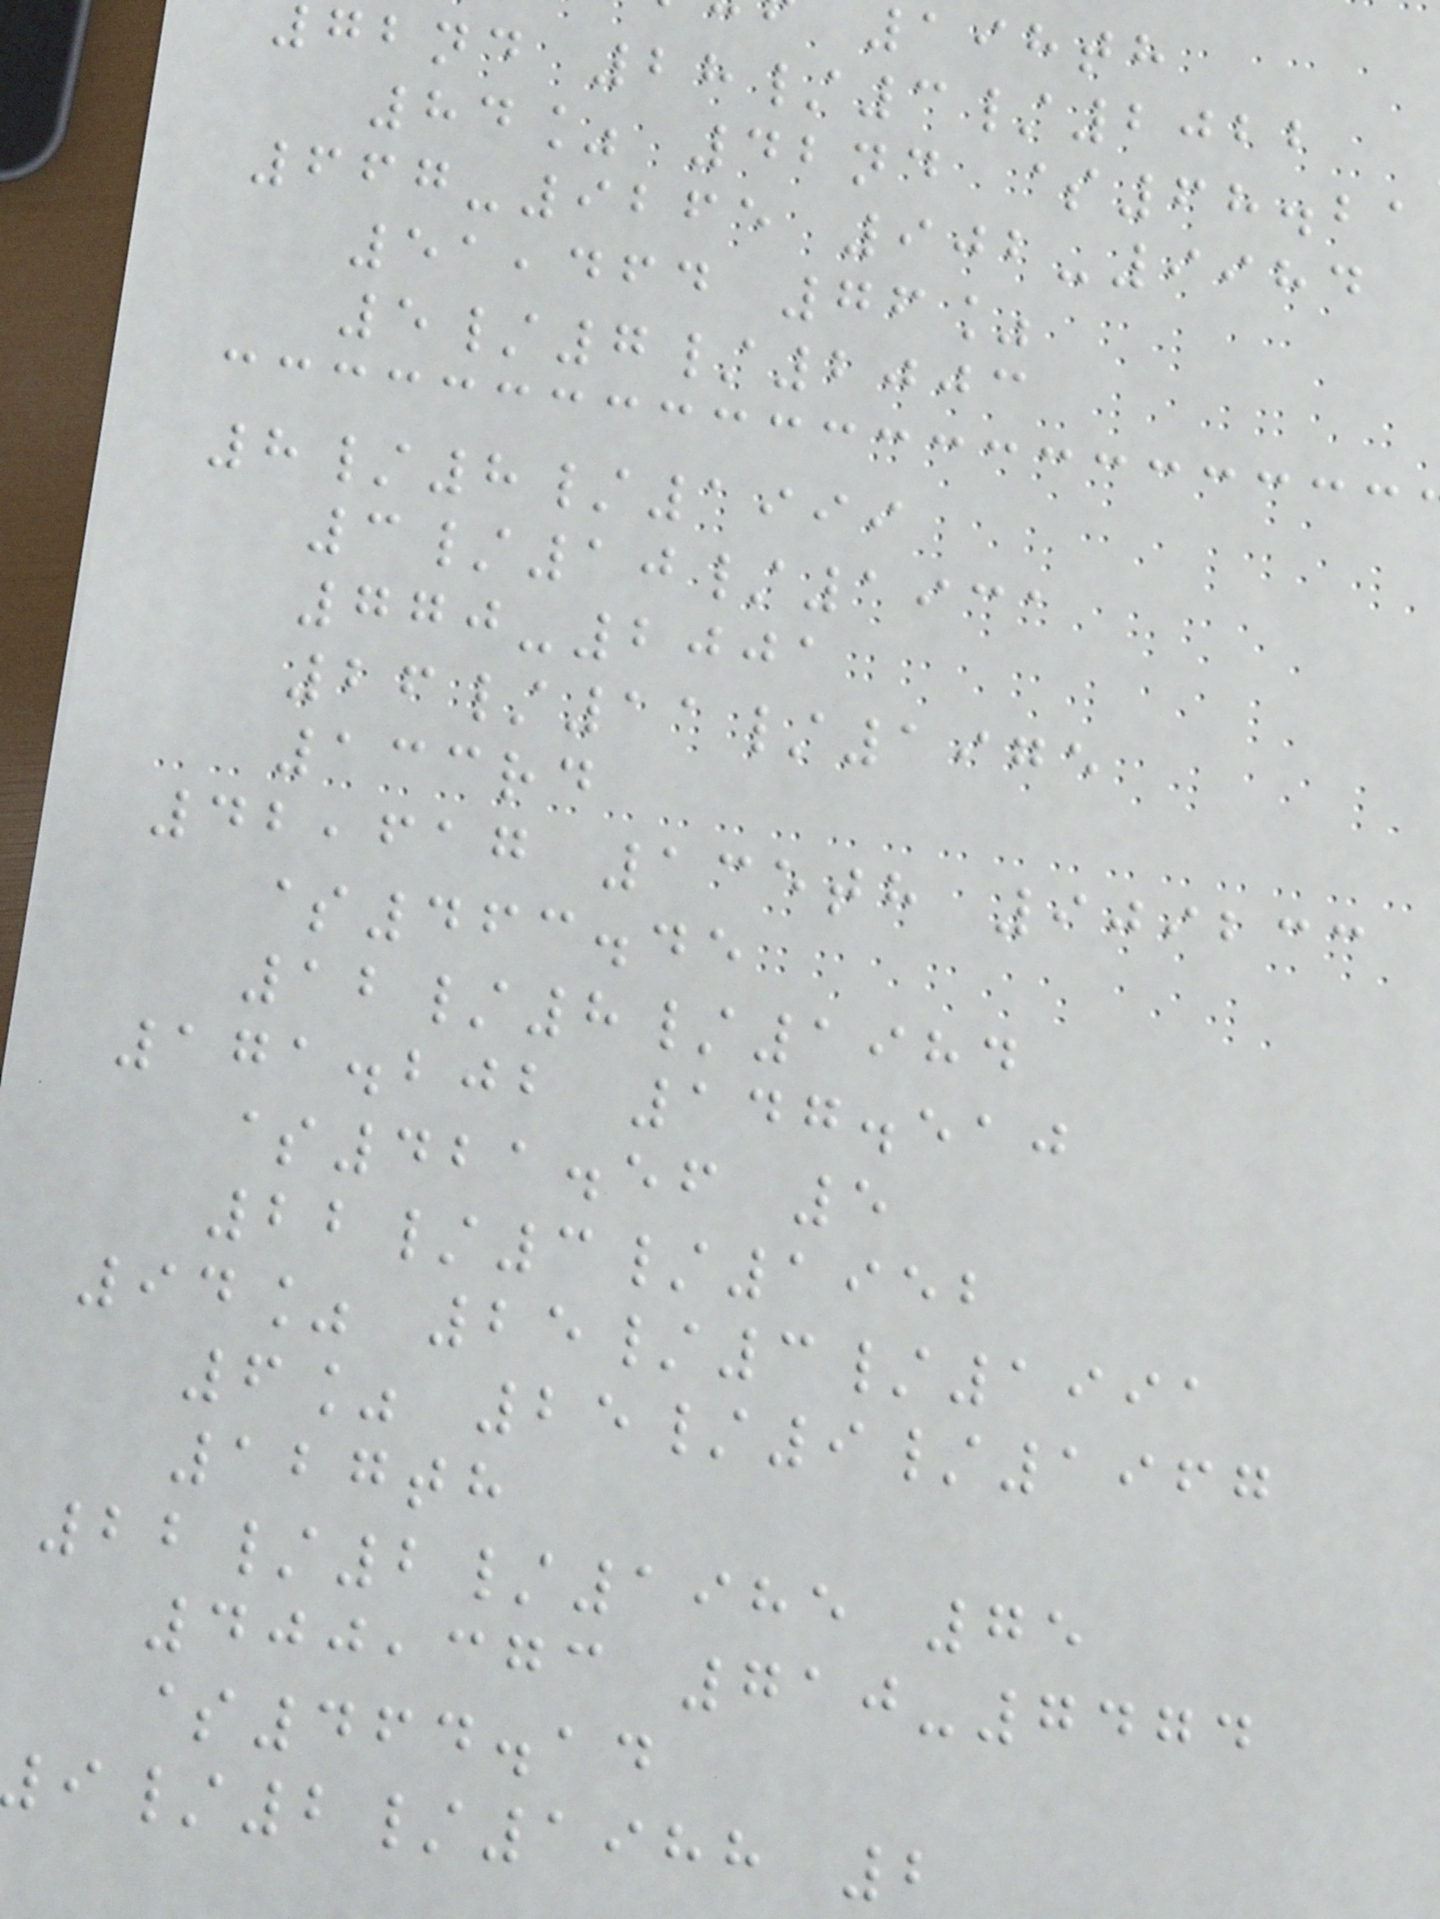198th
gbnd 28/3/2022
84% 42nd $68.21
667-9265 902-9984
51,464 76%
5/7/2003
8/8/1999
3/10/1931
770-2001
26/11/1975
133rd
42,617 135th 909233
$463.45
12/8/1984
171.202 147.510
$421.56 5
22/3/1952
94% 25/3/1991
6% 25/9/1967
127th
22/2/1985 75
400,373 710-7474
$464.14
/2/1988 2
